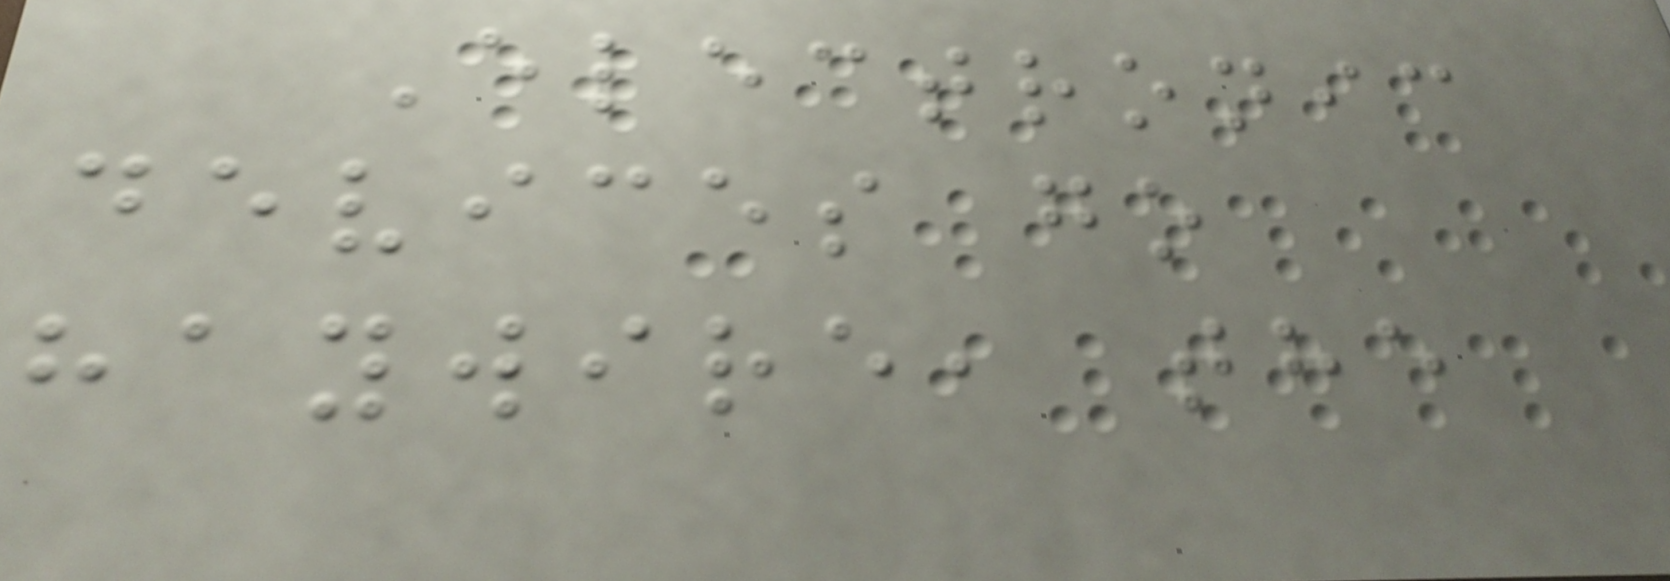Electronic
devices go
haywire, the
